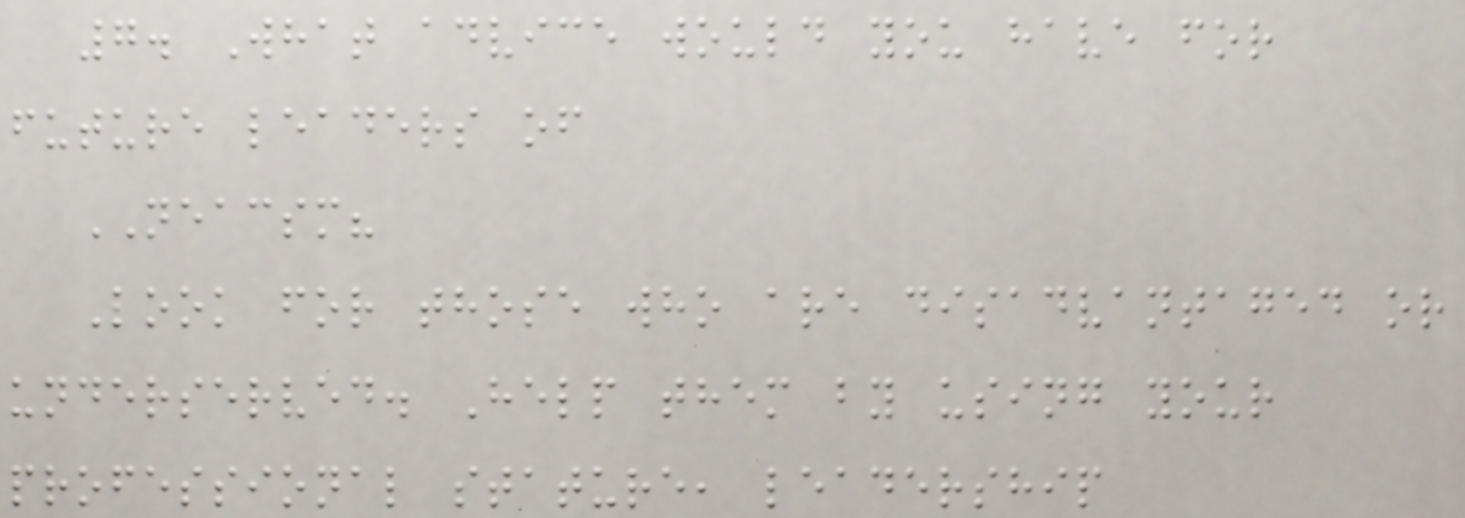7. What advice would you have for
future leaders of
NEACSM?
Look for those who are disadvantaged or
underserved. Help them by using your
professional stature, leadership
